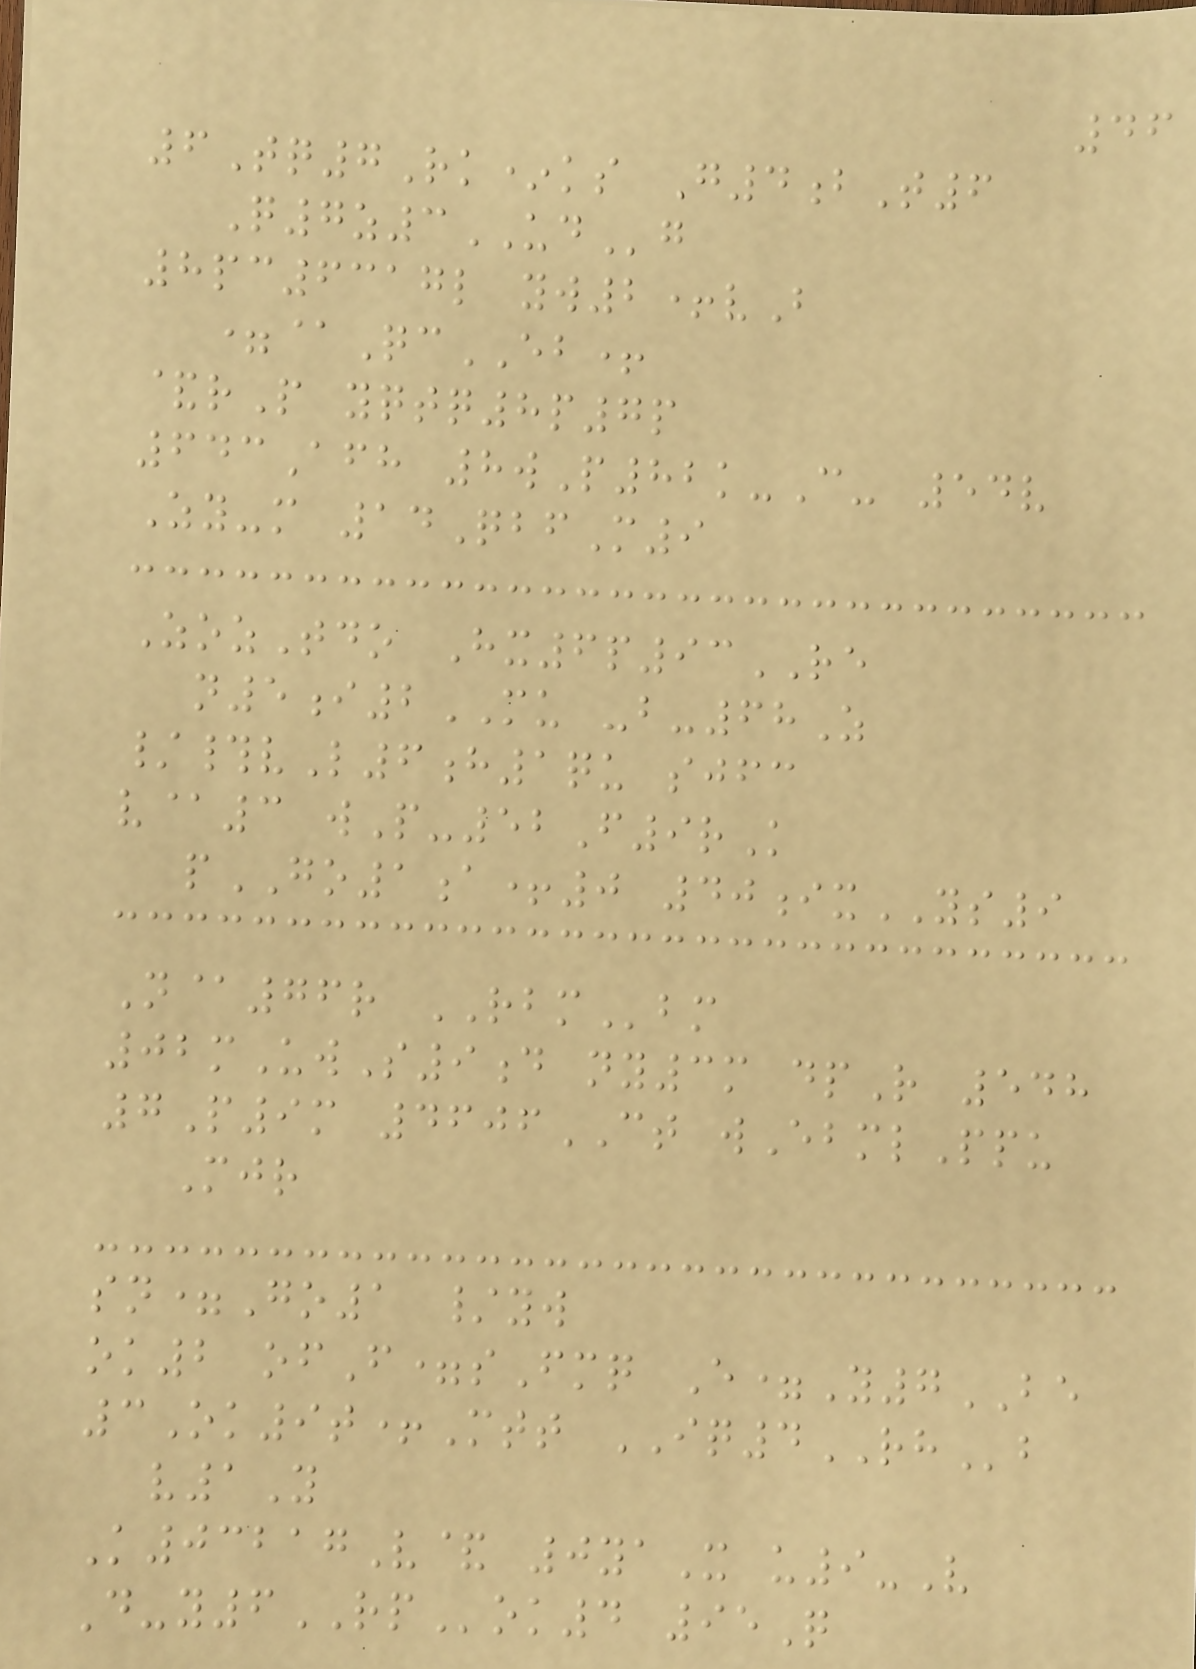46
6Tq7Rk*ks G4bT6
Q7z3UDg
8pc6317l yw2+vB
=@QcEB+
&rP yqtq8p7p
643Afh 8wP82k-C- 54v
Zy-m 14QbfM9
ZozTdo Hx6p93RE
n5i2MU -b-68Z
/#vL6h1qu sjfc
v@3 wP-52F9rK
pGO1a+0 40ixYS9
N@76r RBMbm
02mUwS9d ny3m dpR 548
7P9m 4606CT wEbmlPpu
Mjr
sn=Go1 /yw
ok2 ofF=sFmq E=Y7BE
3Ok9t+Mtt IQ4RHb
v1Y
K03217V& 0yaX u9-V
D-y6RPok4 95Q
